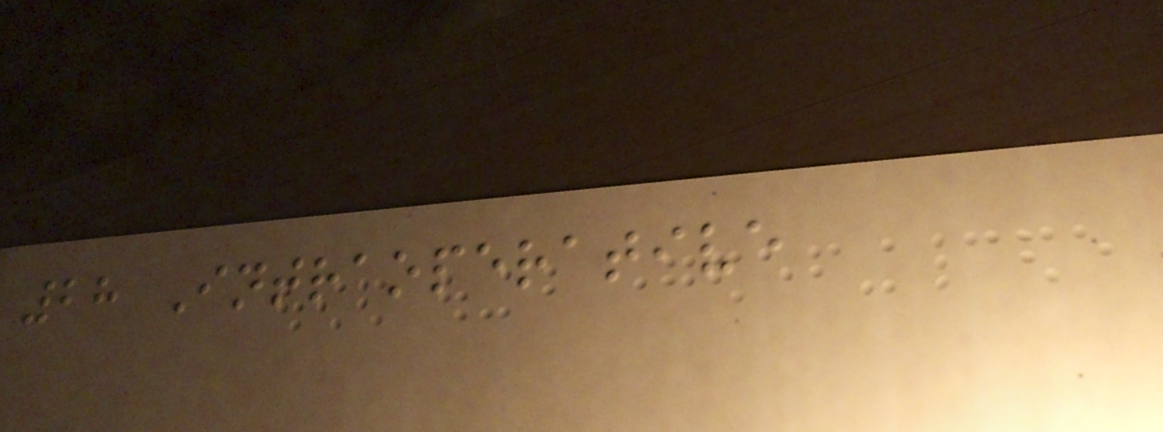28 Intraoperative
